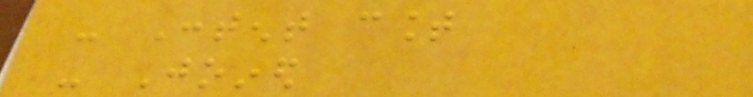- Content count
- Joined
